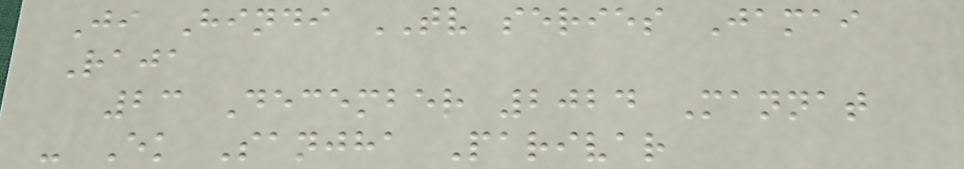Ji Hindi TV series Jamai
Raja
23 December 2024 Mannat
- Ek Sanjha Parivar
